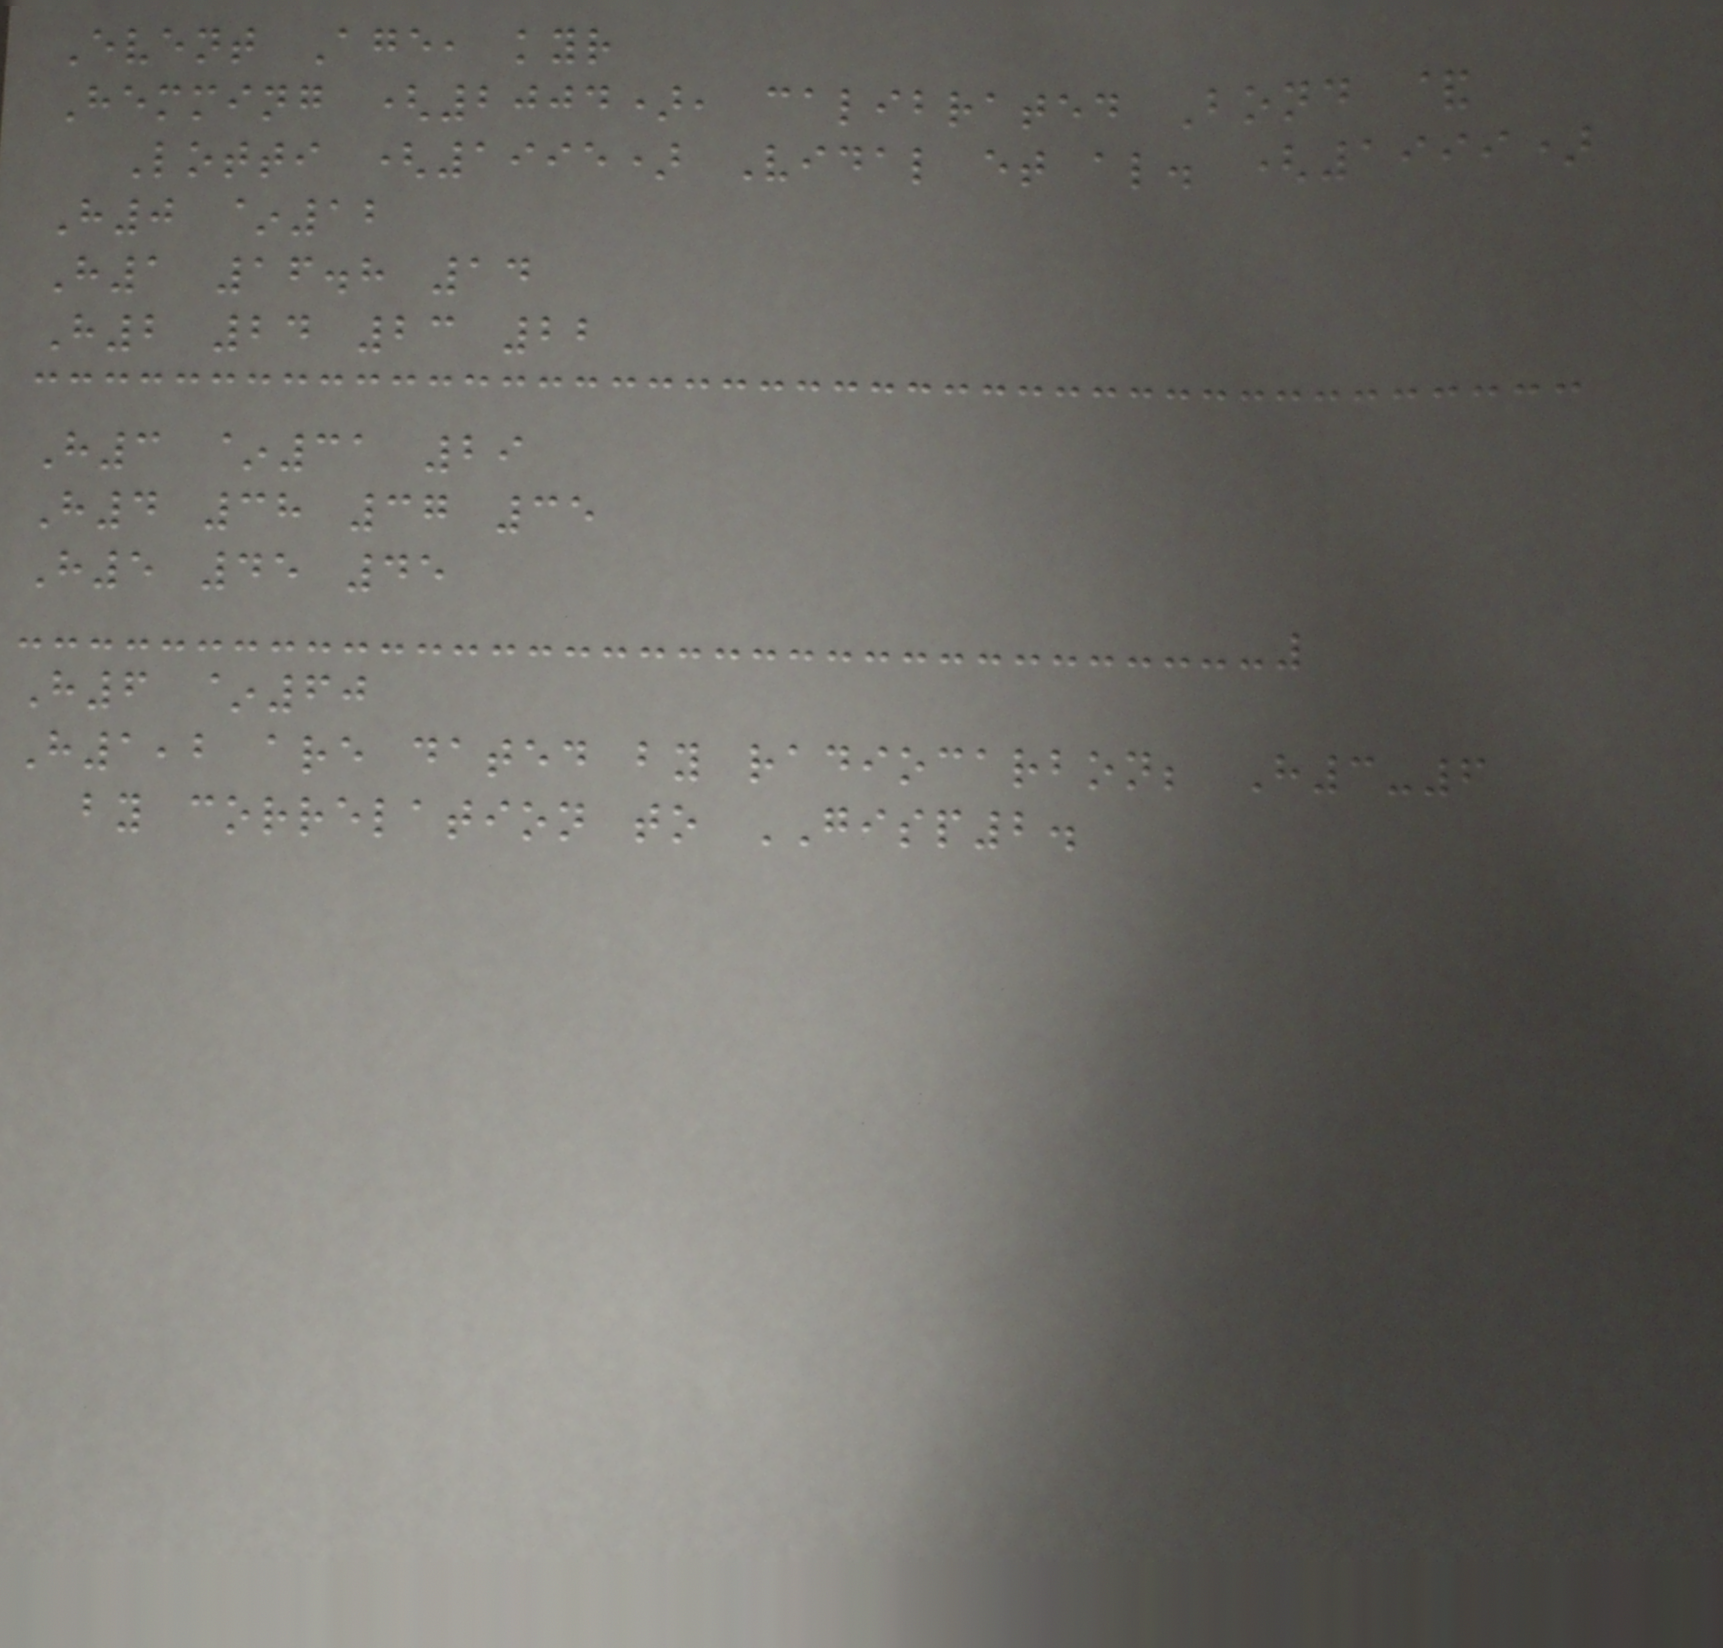Event Age, kyr
Hemming (2004), calibrated Bond &
Lotti (1995) Vidal et al. (1999)
H0 ~12
H1 16.8 14
H2 24 23 22
H3 ~31 29
H4 38 37 35
H5 45 45
H6 ~60
H1,2 are dated by radiocarbon; H3-6
by correlation to GISP2.
